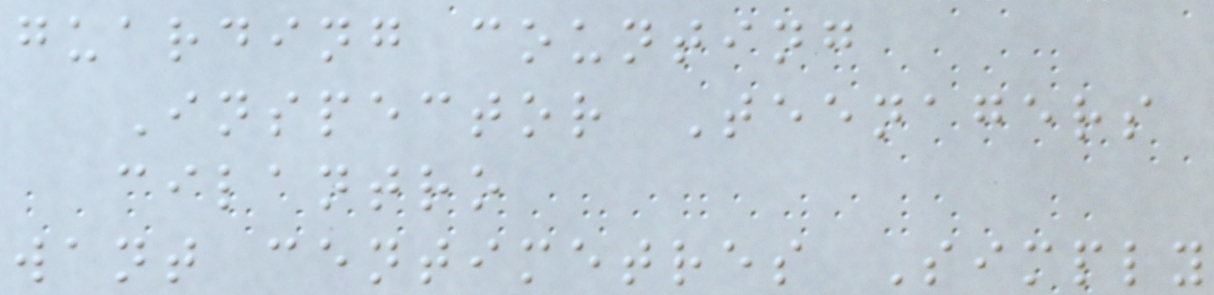guarding counting
Inspector Teenagers
cilantro
want centimetres Simply
